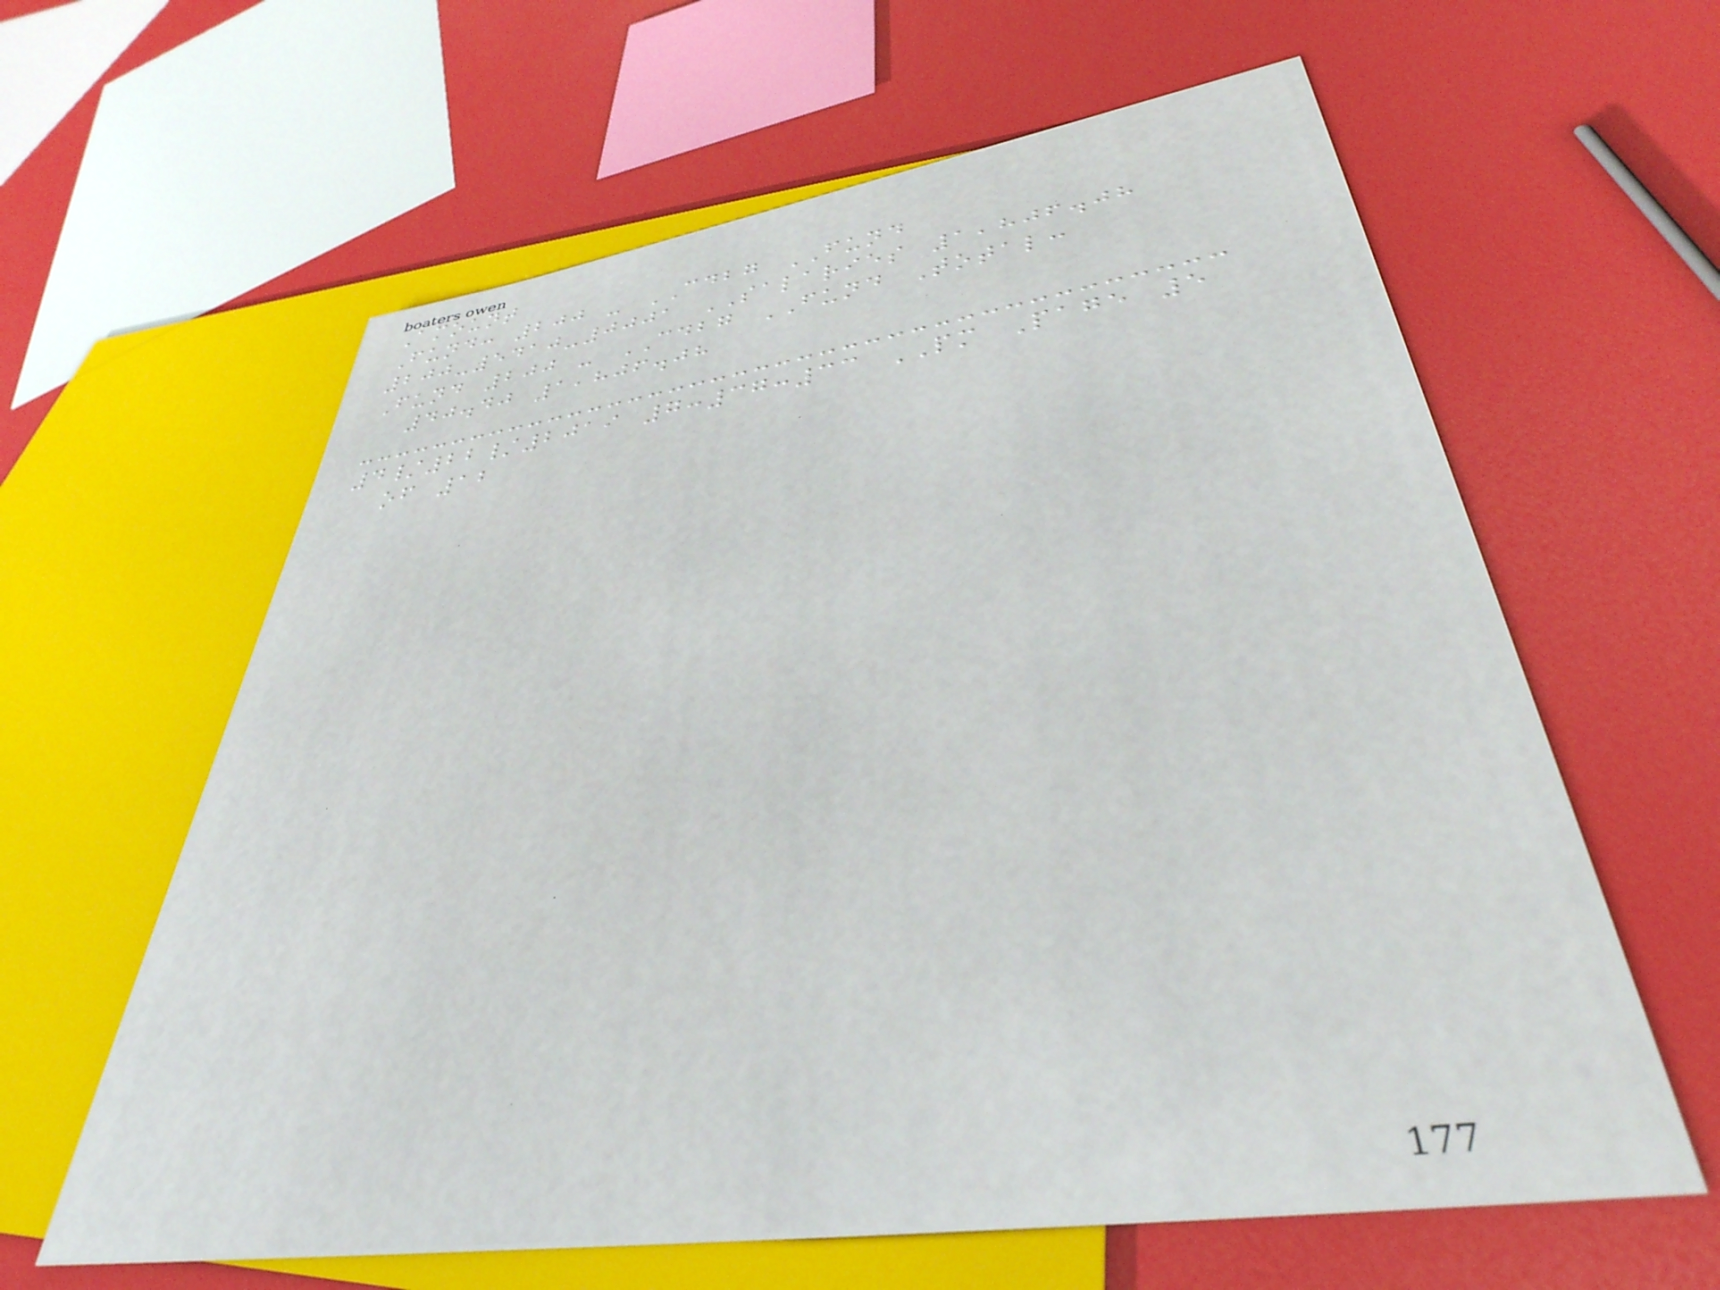Amount
Fund: 200 - CDBG FUND
200-5410-0001 SALARIES 1,806.08
Fund 200 - CDBG FUND Total:
40.40 1,806.08
4/22/2019 7:37:33 PM Page 5
of 12
